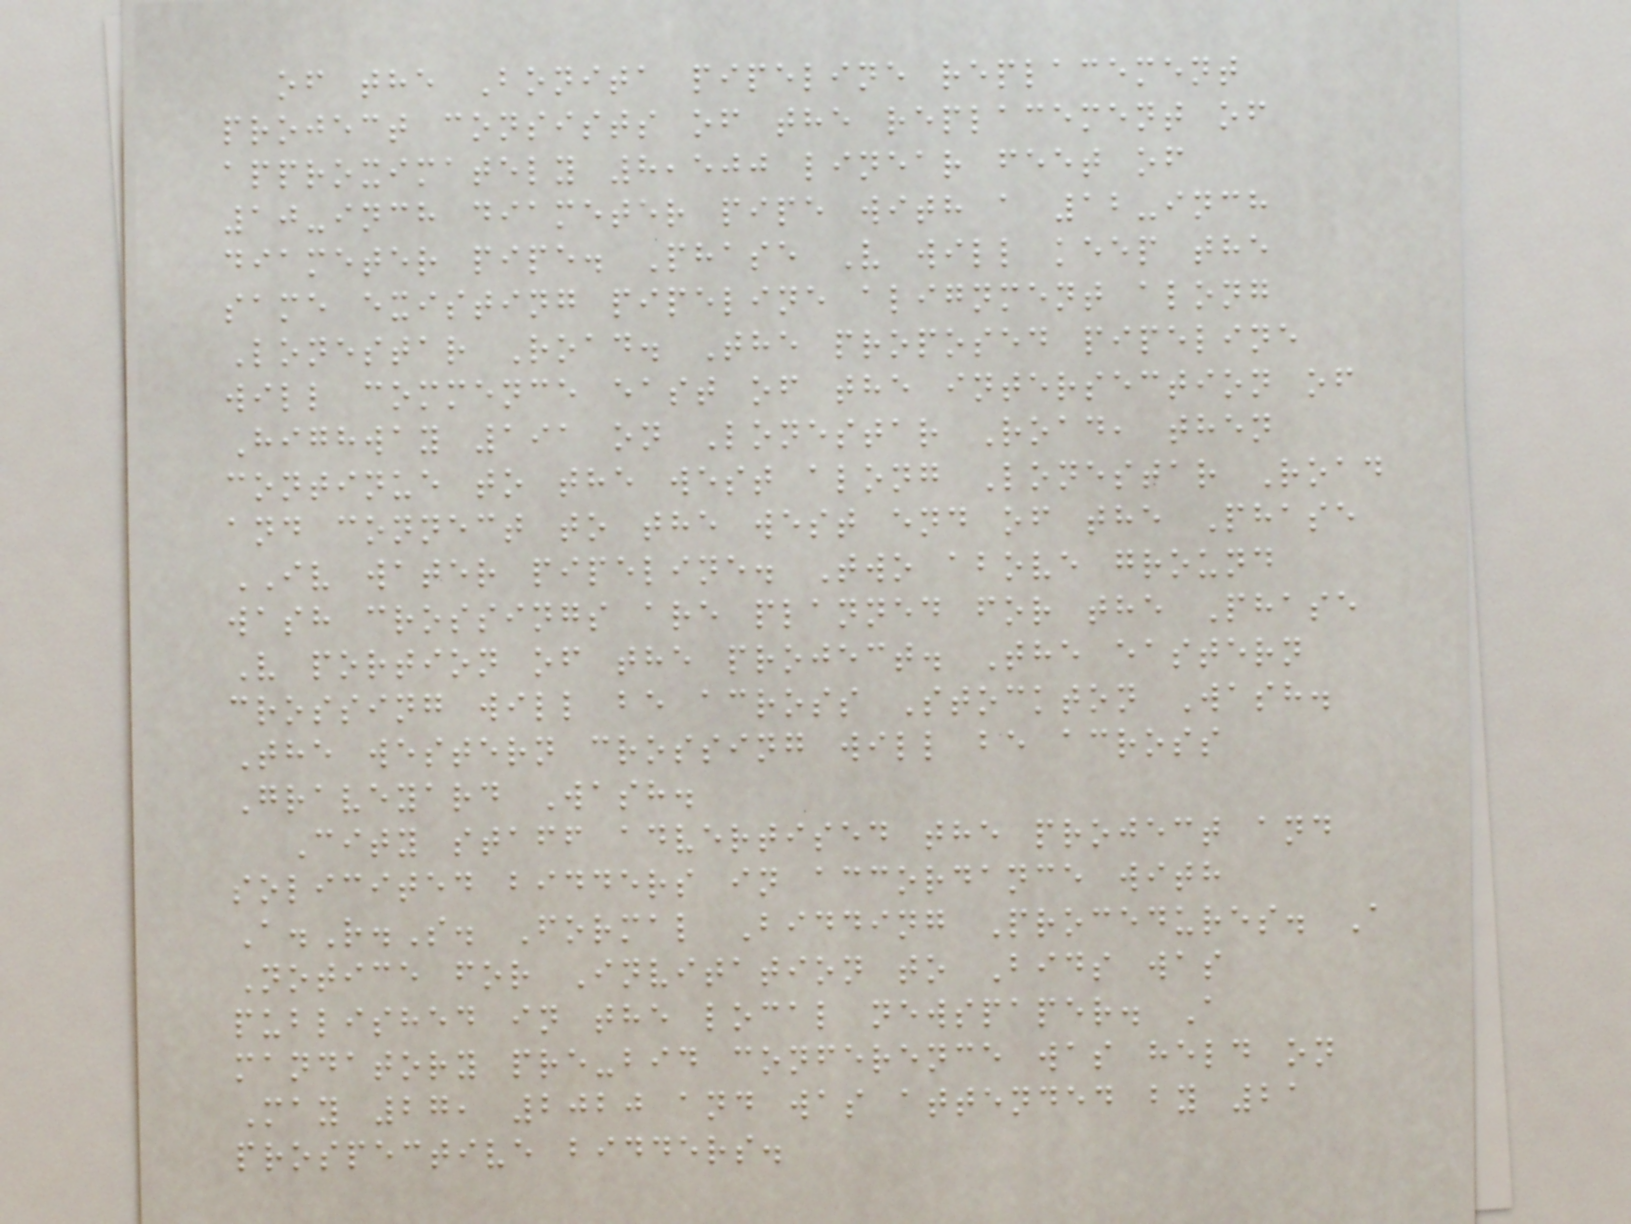of the Bonita pipeline replacement
project consists of the replacement of
approximately 8,500 linear feet of
10-inch diameter pipe with a 12-inch
diameter pipe. Phase V will keep the
same existing pipeline alignment along
Lonestar Road. The proposed pipeline
will commence east of the intersection of
Highway 191 on Lonestar Road, then
continue to the west along Lonestar Road
and connect to the west end of the Phase
IV water pipeline. Two above ground
wash crossings are planned for the Phase
V portion of the project. The eastern
crossing will be across Stockton Wash.
The western crossing will be across
Graveyard Wash.
City staff advertised the project and
solicited bidders in accordance with
A.R.S. Formal Bidding Procedures. A
Notice for Invitation to Bids was
published in the local newspaper. A
mandatory pre-bid conference was held on
May 27, 2020 and was attended by 21
prospective bidders.
